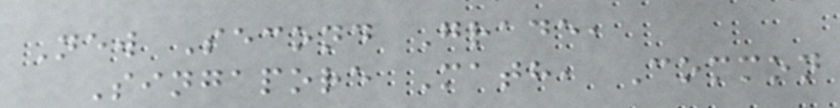New Second Grade,
Singapore Math, Common
